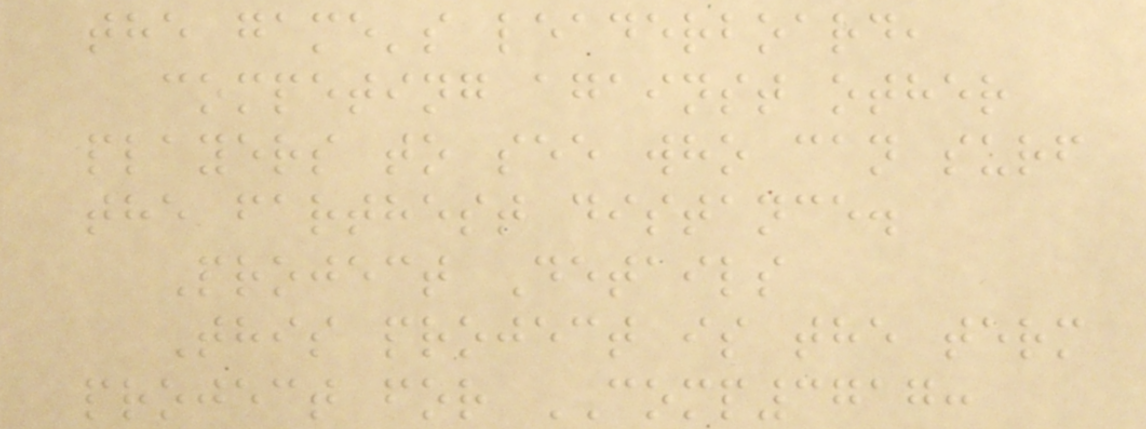the game's leaderboard,
competing against other
players to see who can surf
the farthest distance.
Project Details
This project is the term
project for COMP3717:
